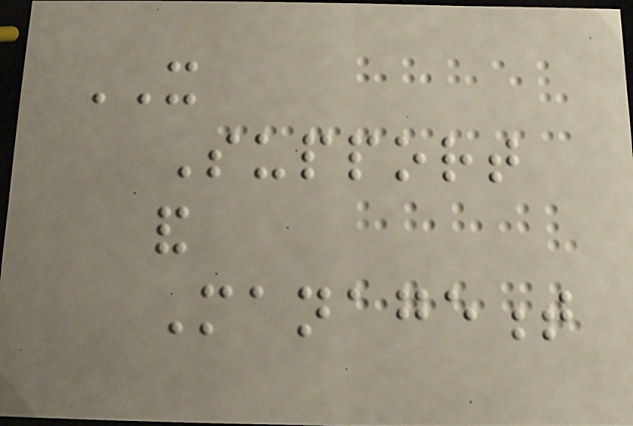IT
Support
and
Management
